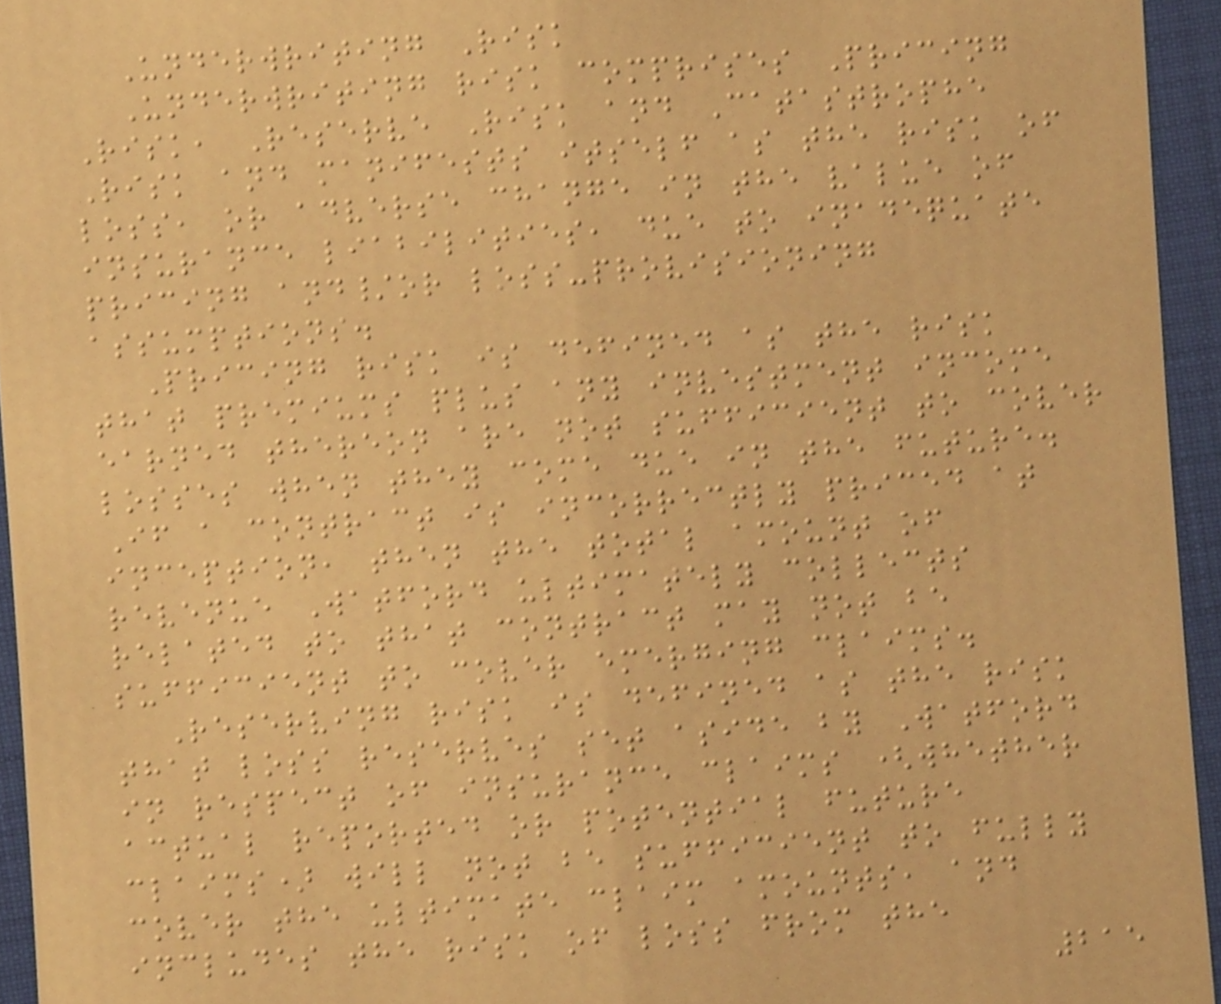Underwriting Risk
Underwriting risk comprises Pricing
Risk, Reserve Risk and Catastrophe
Risk and manifests itself as the risk of
loss, or adverse change in the value of
insurance liabilities, due to inadequate
pricing and/or loss-provisioning
assumptions.
Pricing risk is defined as the risk
that premiums plus any investment income
earned thereon are not sufficient to cover
losses when they come due in the future.
If a contract is incorrectly priced at
inception, then the total amount of
revenue Watford ultimately collects
related to that contract may not be
sufficient to cover emerging claims.
Reserving risk is defined as the risk
that loss reserves set aside by Watford
in respect of insurance claims (whether
actual reported or potential future
claims) will not be sufficient to fully
cover the ultimate claim amounts, and
includes the risk of loss from the
215
